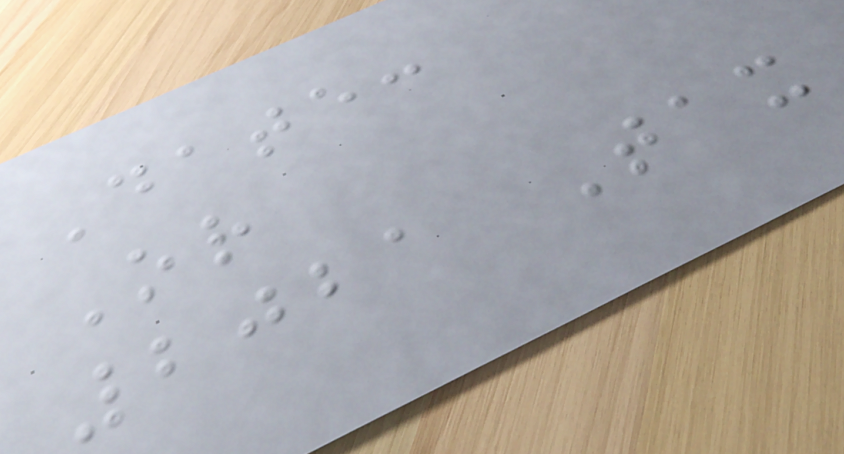Date:
Or
2021 Tax
